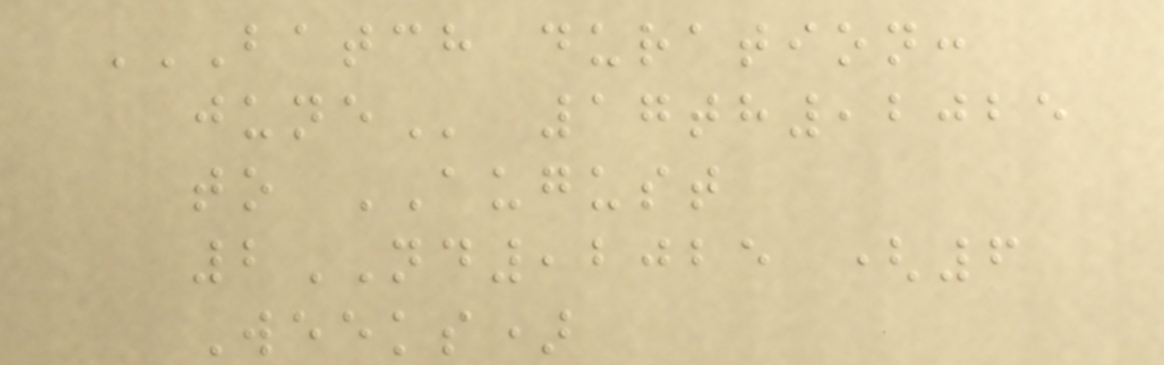BATCH DURATION:
JUNE 17th,2025
to AUGUST
2ND,2025 (6
Weeks)
